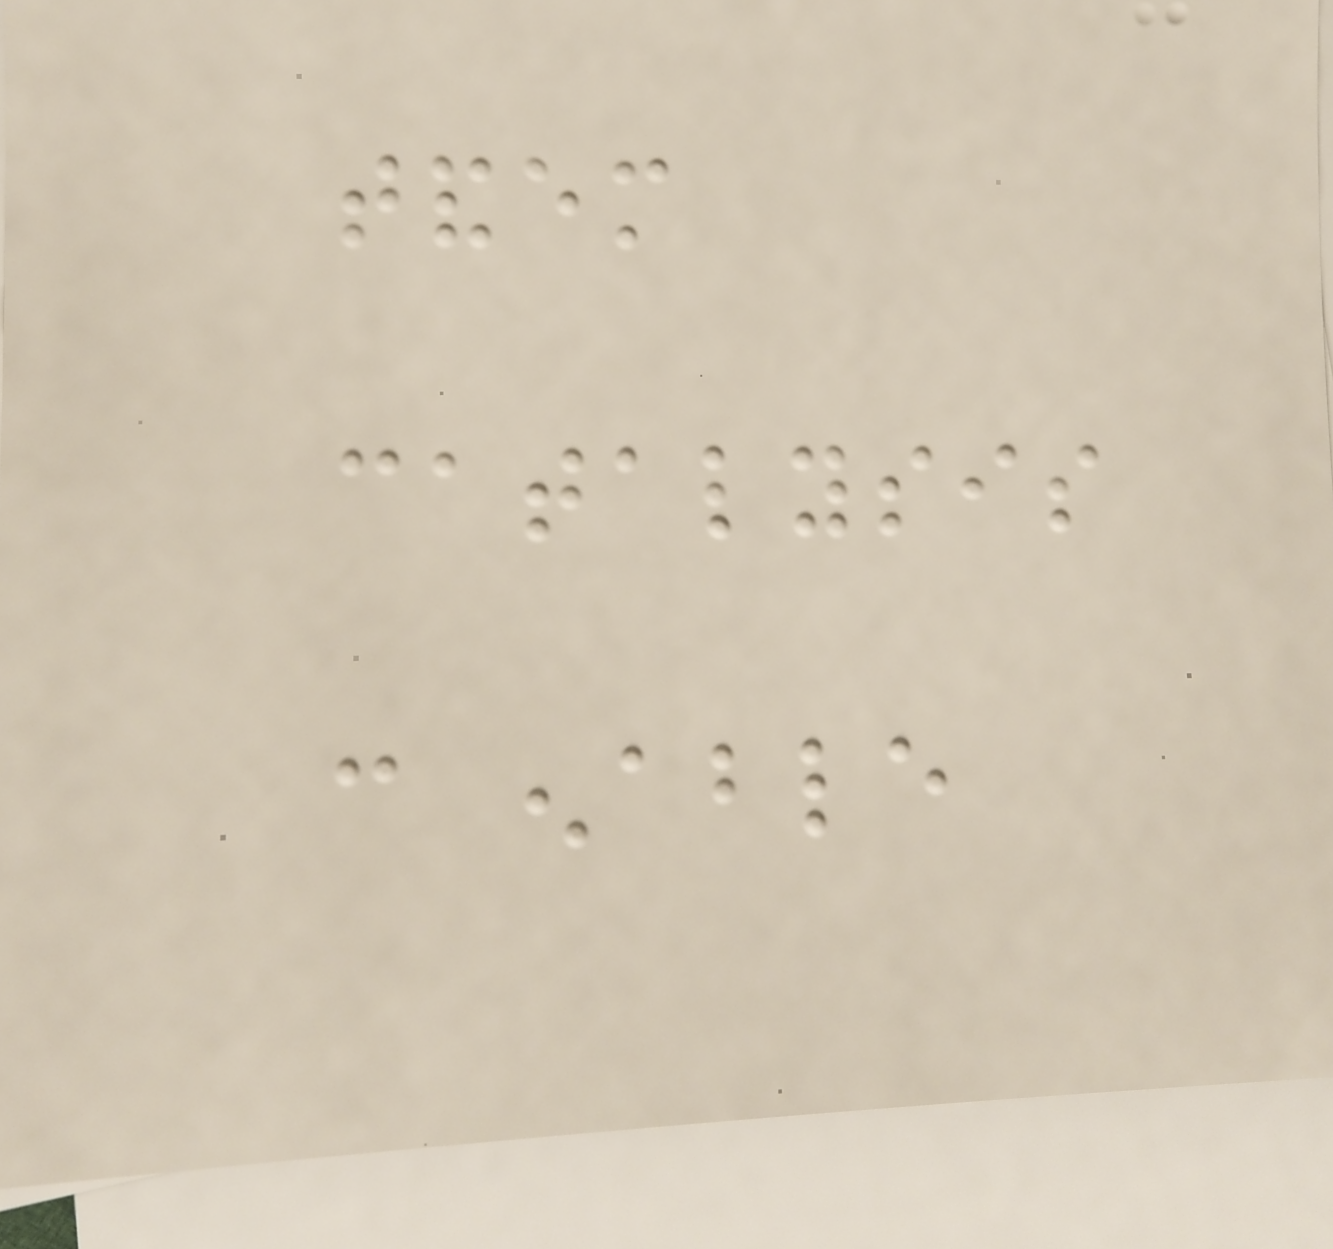tandem
catalysis
can enable
